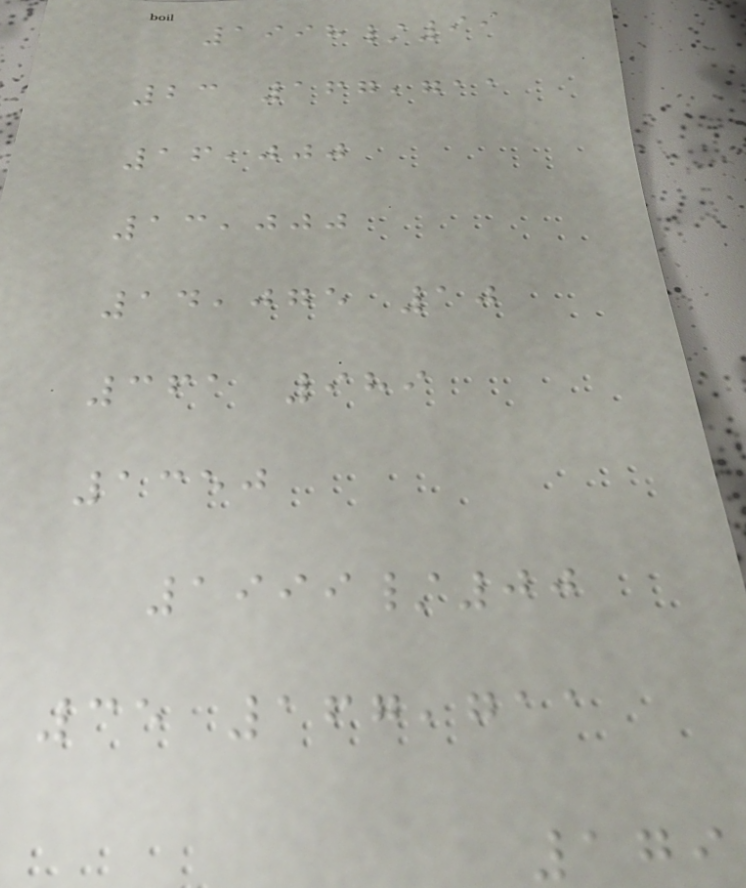1998/99
23 167,711
16,000
13,000
14,075 10
361 989
1350
1999/00
35 167,711
179
